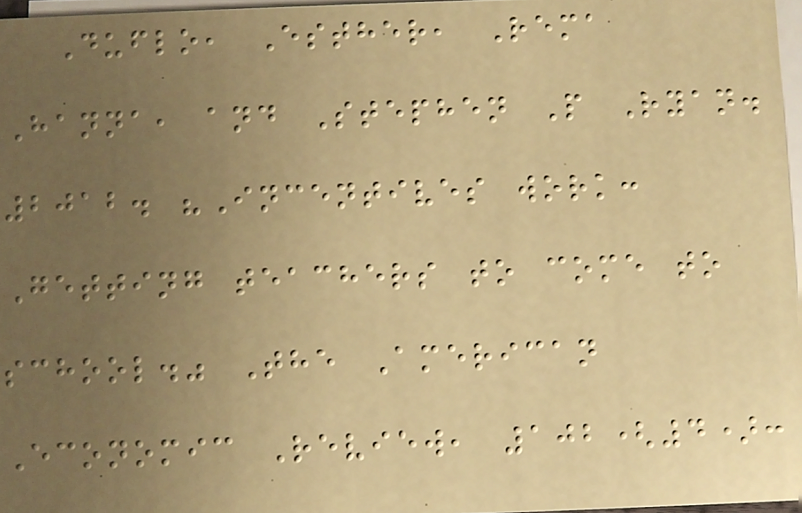Duflo, Esther, Rema
Hanna, and Stephen P Ryan.
2012. "Incentives work:
Getting teachers to come to
school." The American
Economic Review, 102(4):
